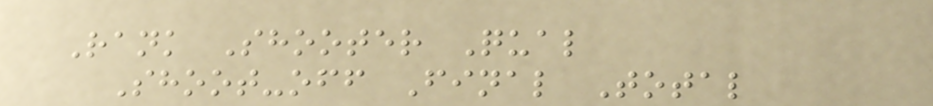Rank Shooter Qual
Shoot-off Final Total
